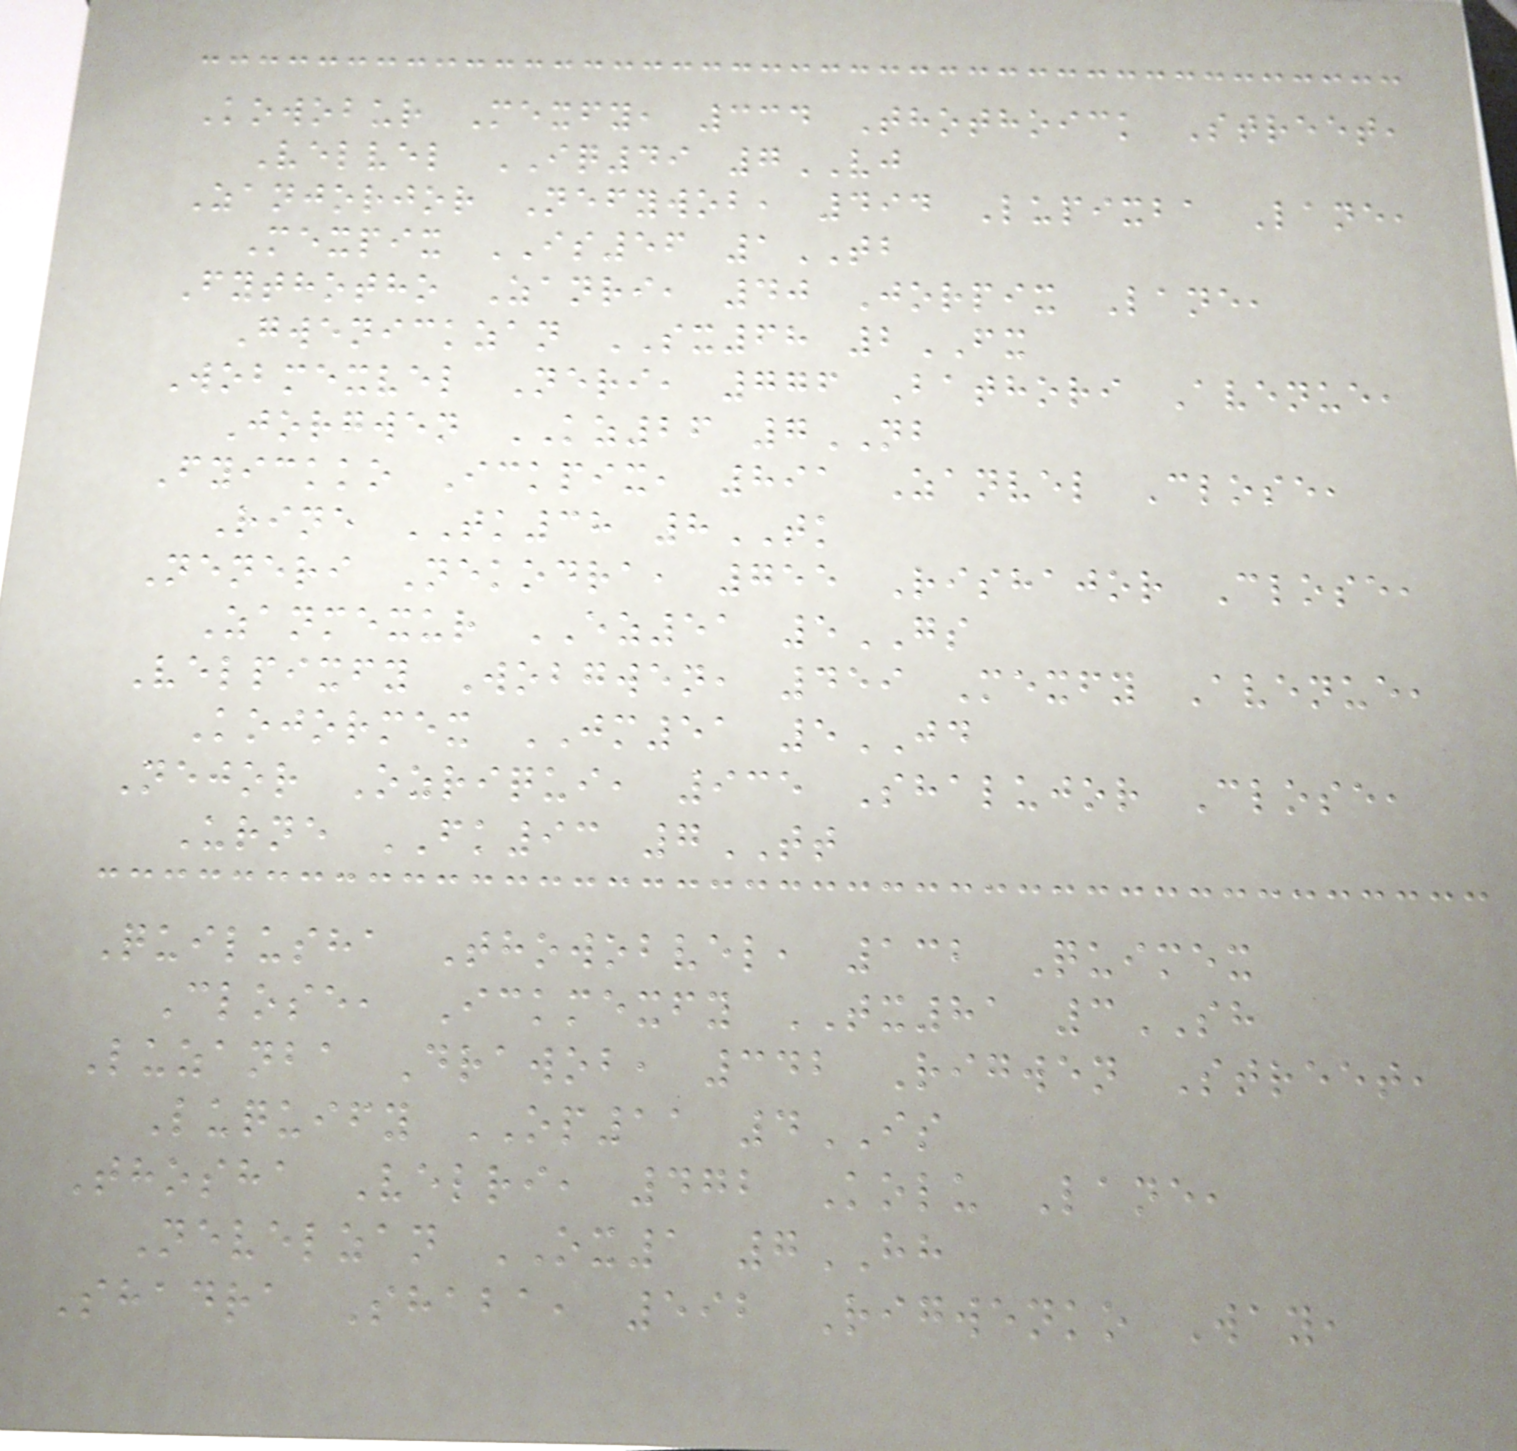Kowobur Mexfy, 334 Thothoick Street,
Velvel IQ49 7VJ
Zanjorjor Nefywob, 494 Lupixba Lane,
Mexpix IS56 1TB
Fythotho Zanri, 40 Jorpix Lane,
Gwenickzan SX68 2FX
Wobmexvel Neri, 776 Bathori Avenue,
Jorgwen KZ26 7NB
Fyickko Ickpix, 891 Zanvel Close,
Rine TK38 8TK
Neneri Nekodra, 755 Rishajor Close,
Zanmexur EZ51 5GS
Velpixfy Wobgwen, 459 Mexfy Avenue,
Kojormex JM51 5JD
Nejor Ozriqui, 935 Shalujor Close,
Urne FK93 7TT
Quilusha Thowobvel, 132 Quimex
Close, Ickmexfy TX81 3SH
Luzanba Drawob, 342 Rigwen Street,
Luquify OP11 4IS
Thosha Velri, 472 Kolu Lane,
Nevelzan OX1 7HH
Shadra Shaba, 592 Rigwenko Way,
